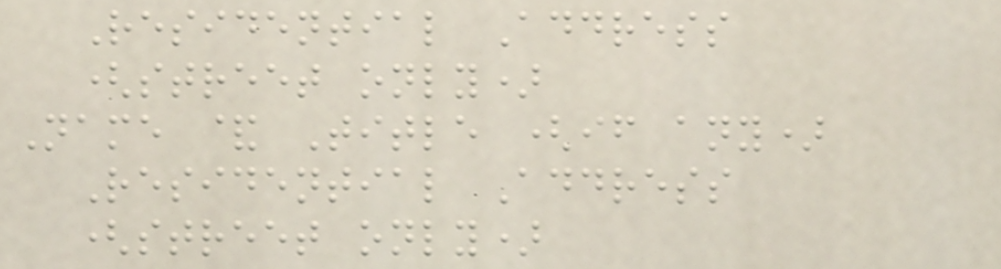Residential Address
(street only)
Name & Title (if any)
Residential Address
(street only)
